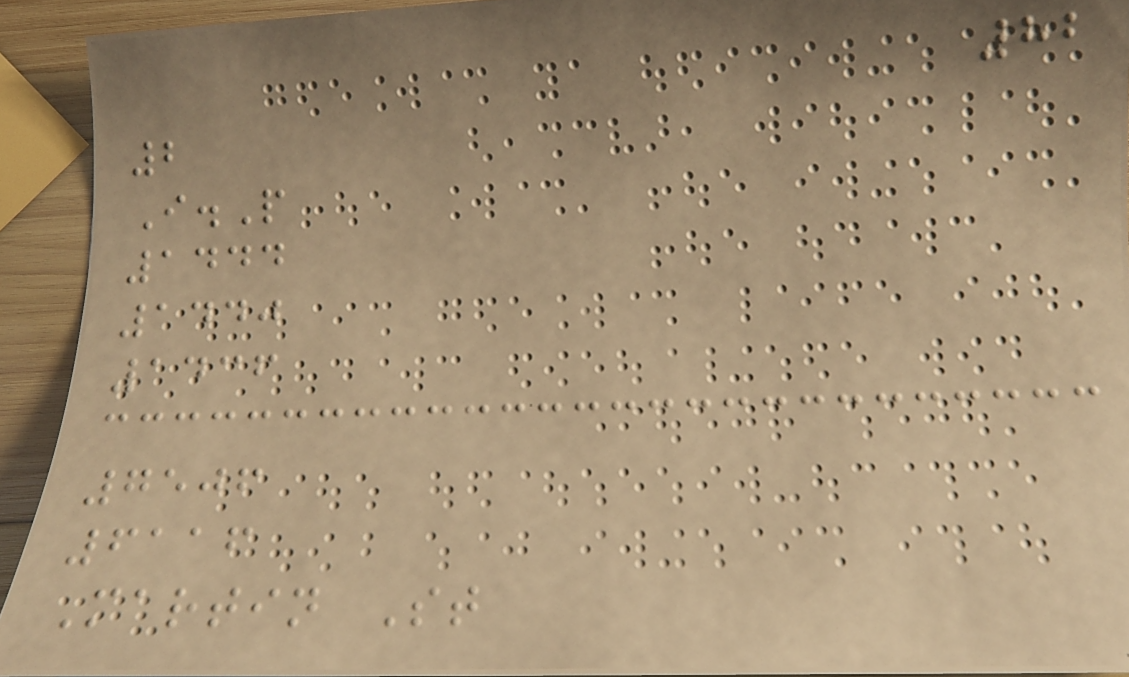82
2
I.P
1444
1440
1436
7506
6116
Martin St
